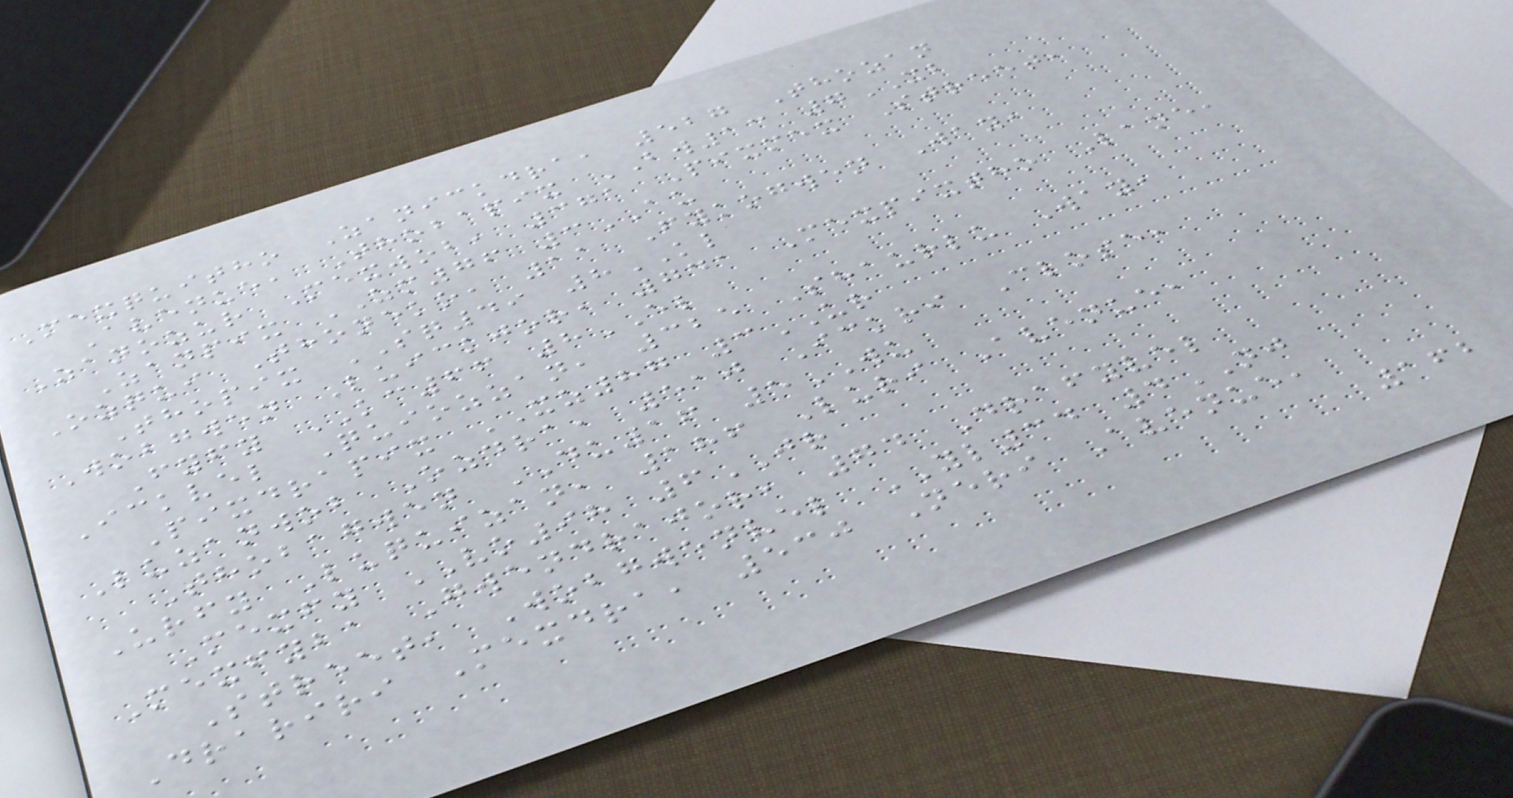Mexquitho Zanickdra, 527 Thozan
Avenue, Thobapix BW13 7XB
Zanozur Mexwob, 371 Pixmex Street,
Zanpix ZM76 3AU
Ozqui Thoneko, 11 Fykogwen Way,
Thopix SQ49 8KL
Wobgwen Luickjor, 741 Mexpixtho Lane,
Fyfy KC66 8EL
Ickvel Quiozzan, 325 Shaurlu Way,
Pixdrapix XZ87 3UR
Luzanwob Ozdra, 510 Ickri Close,
Thobagwen DU16 5WU
Urfy Luquizan, 186 Luri Avenue,
Mexfy VO98 6JR
Mexfyba Gwendrajor, 74 Drafyvel
Street, Wobgwenvel YL34 4NJ
Drariri Mexdra, 530 Neri Avenue,
162
